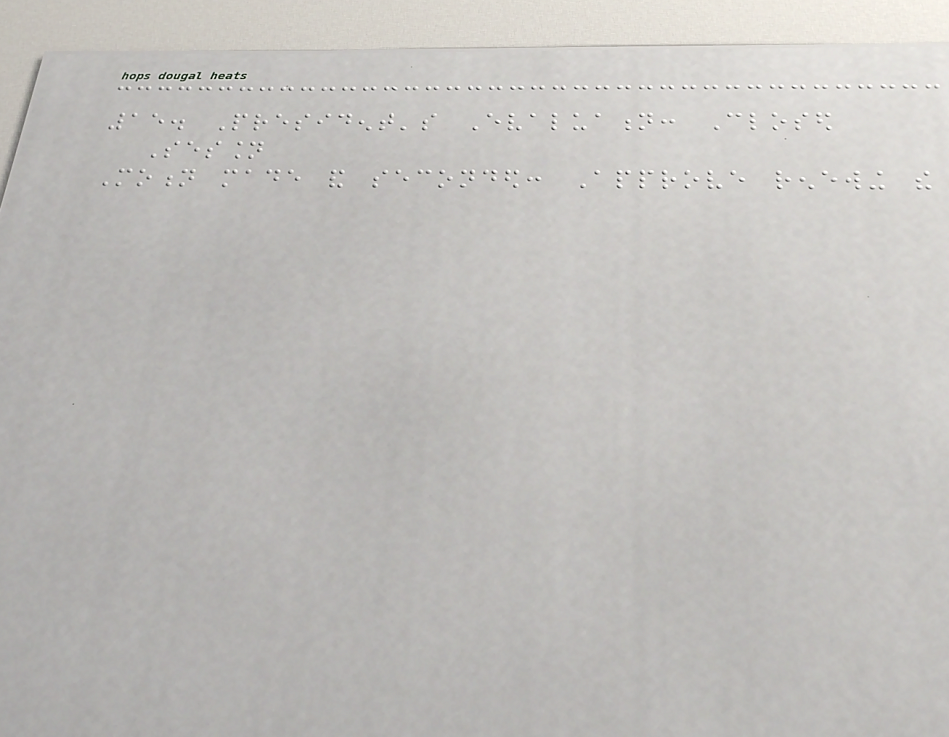15. President's Evaluation: Closed
Session
Motion made and seconded: Approve renewing the
